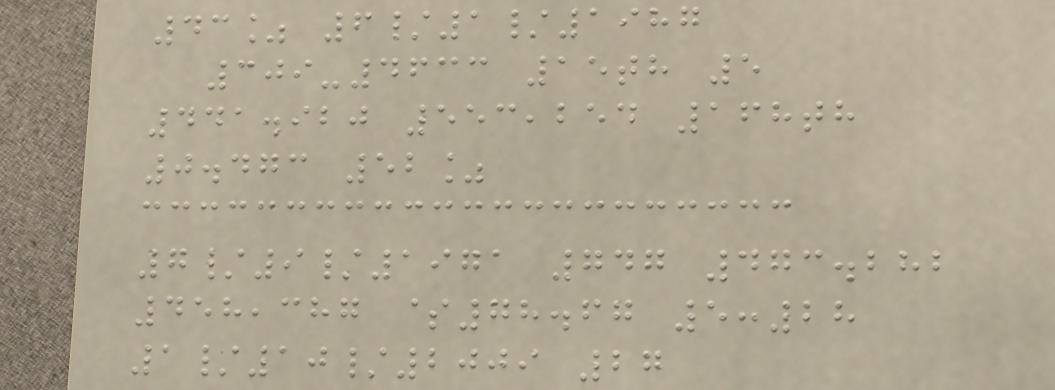43% 6/1/1987
309-4633 15th 5
441.920 553,254 168th
0.473 52%
7/9/1971 747 473.282
458,387 $78.67 5:28
1/10/2009 27
